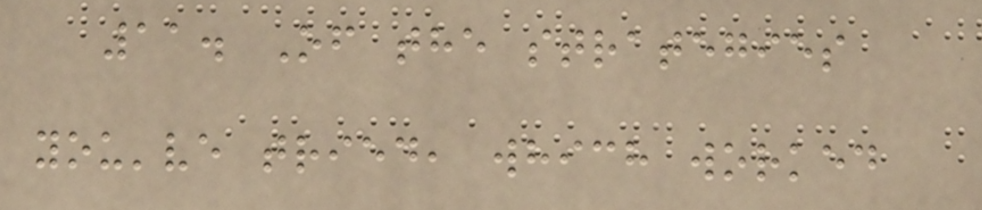11. Of the strategies
you've tried, which worked
